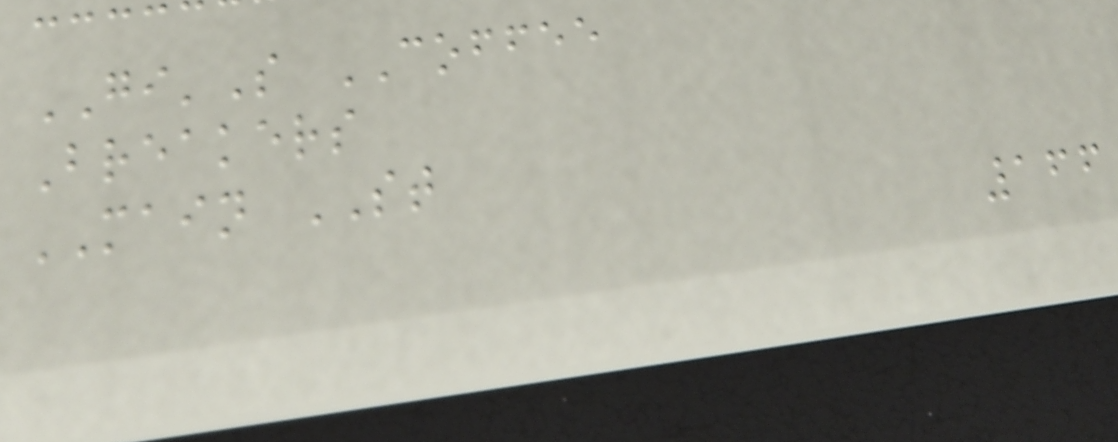GI'S COFFEE
Breakers
MAIN ST
166
